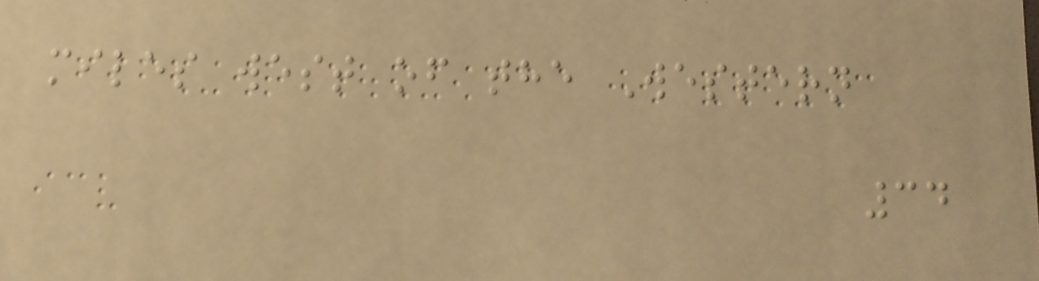miles west of the Western
34
